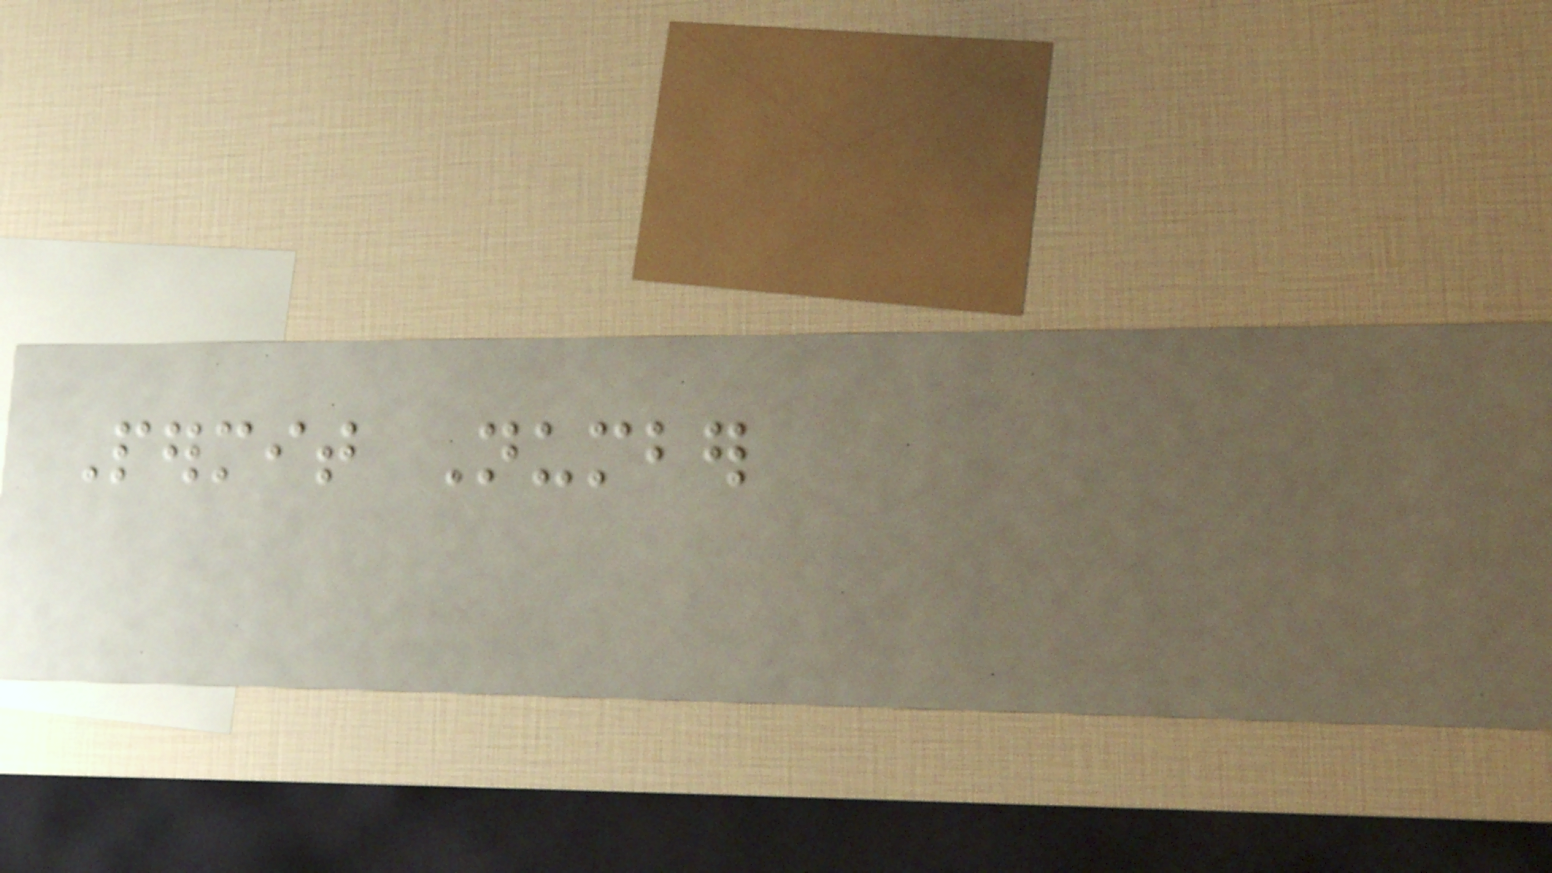Permit Number
